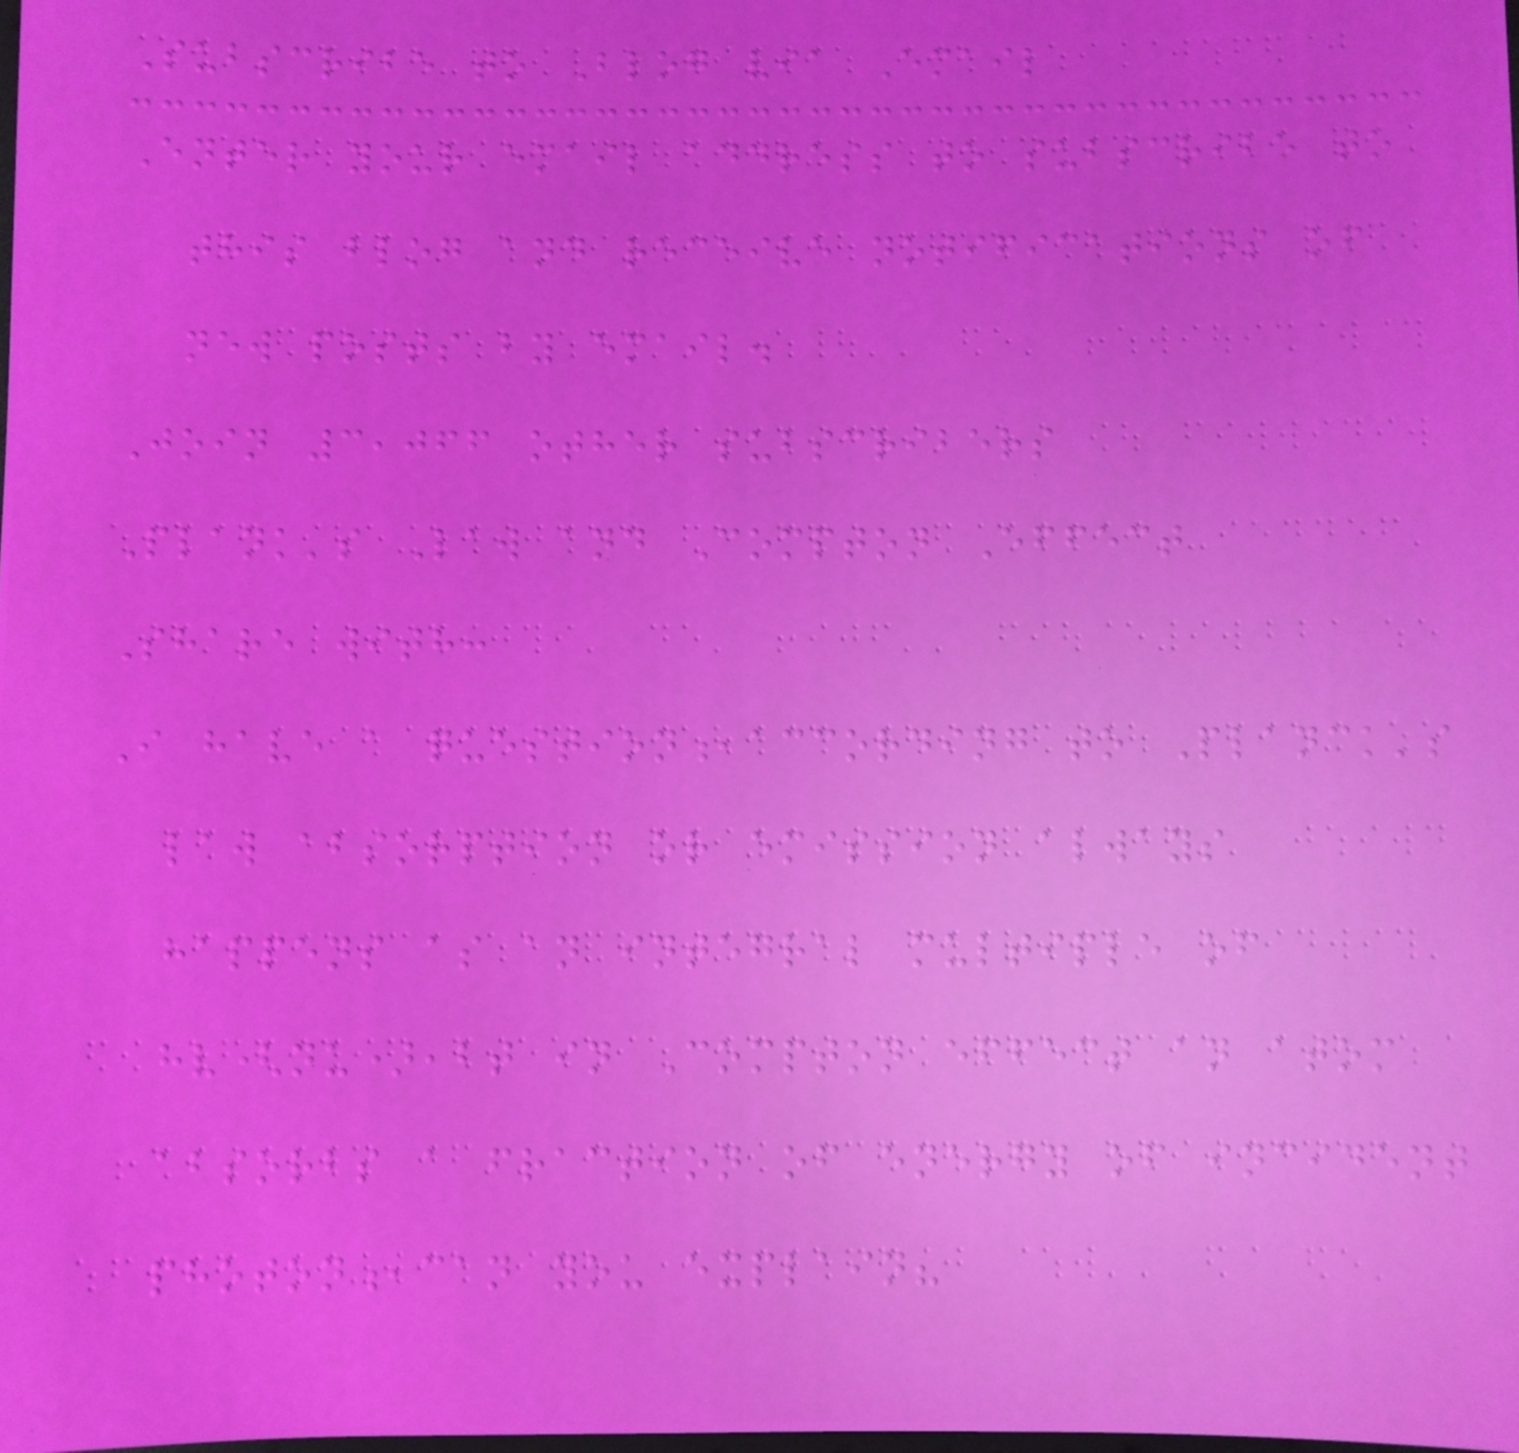Subscribe to Blog via Email
Enter your email address to subscribe to
this blog and receive notifications of
new posts by email.
Join 3,066 other subscribers
Plank's Law and Compton Effect
Share with:
I have a question,according to Planck's
law absorption or emission always
happens as an integral multiple of
hv(nu),bt in Compton effect an atom
absorbs a fraction of energy of incident
photon,can you explain?
